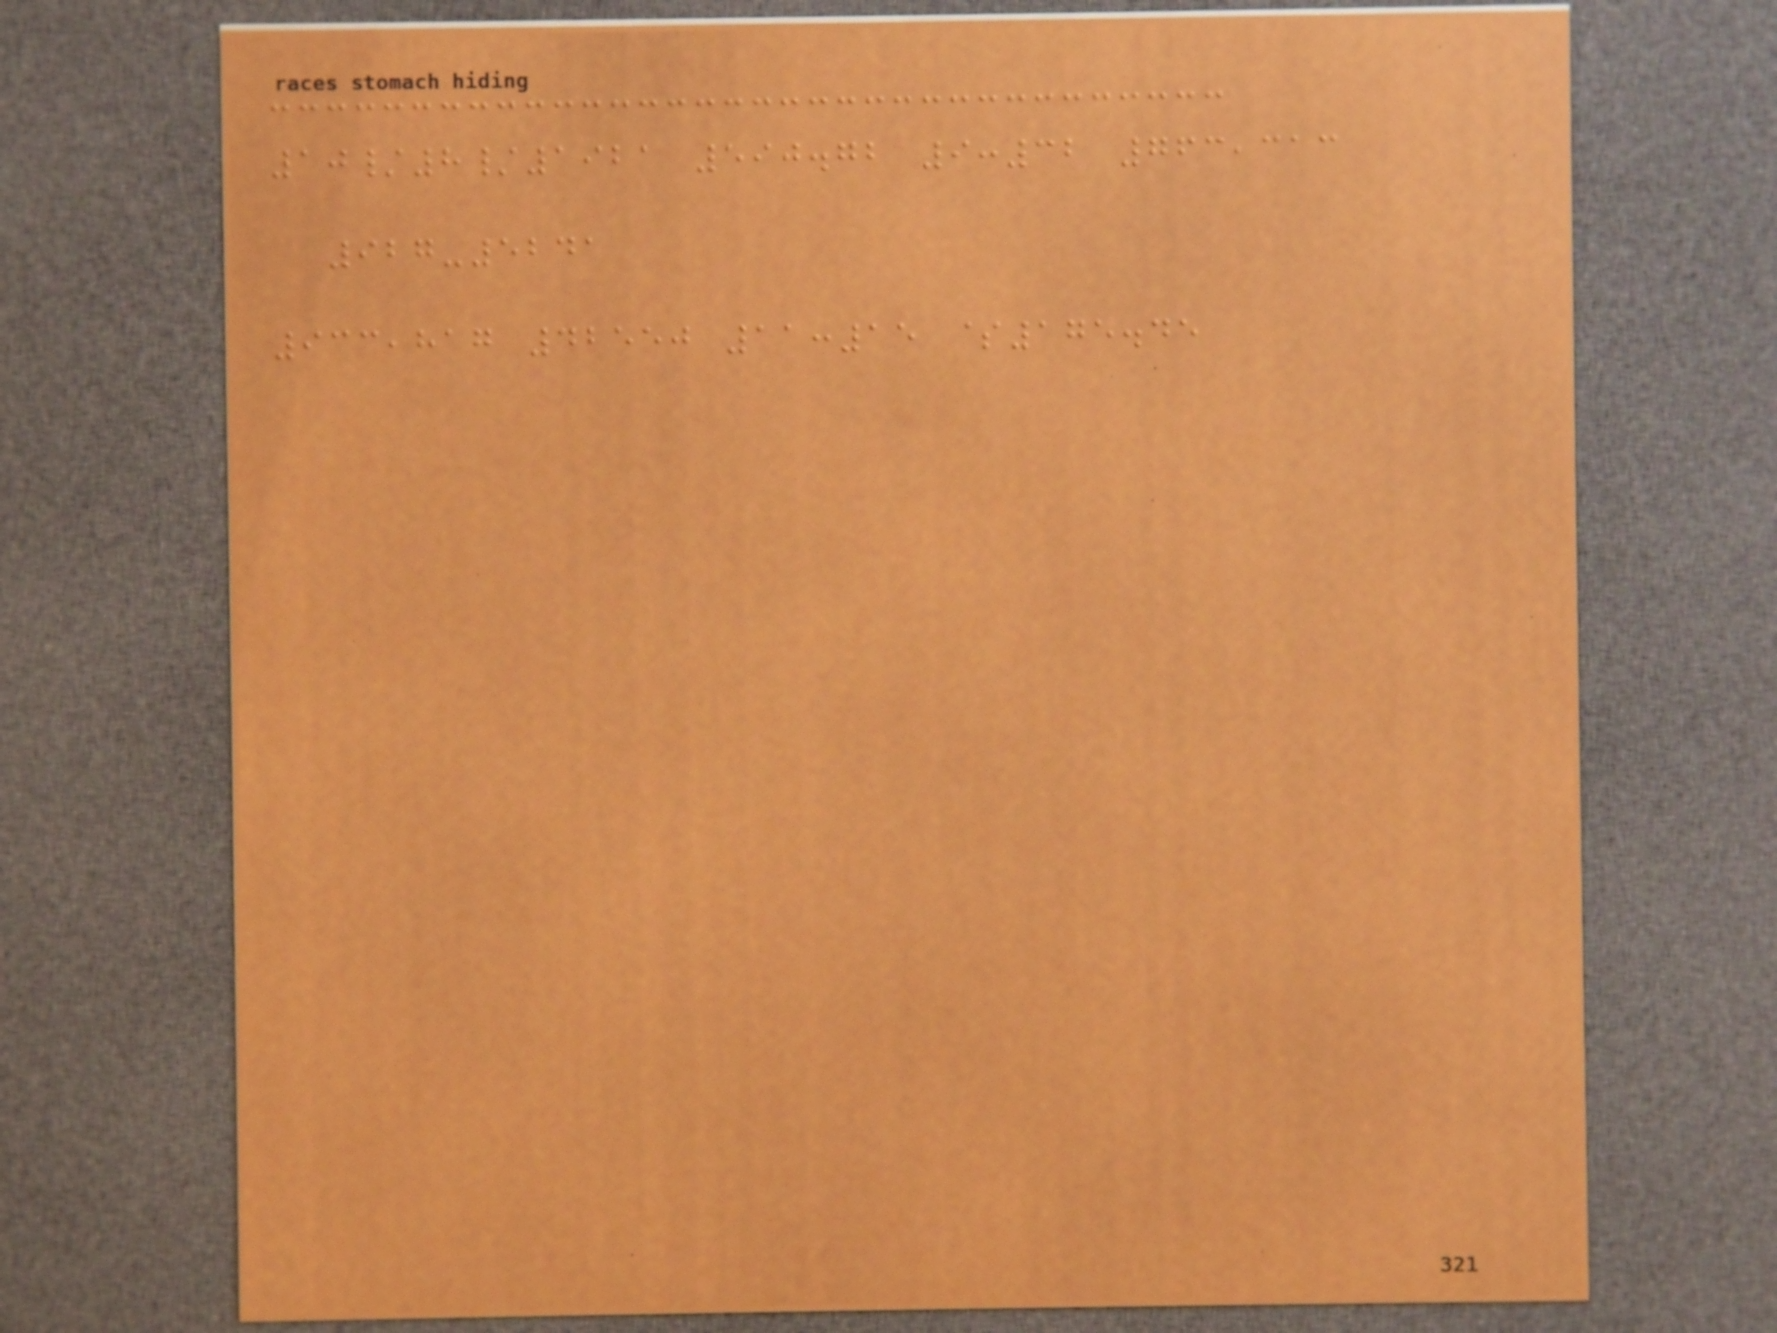10/8/1921 590.72 9:32 763,313
927-5241
933,817 42550 11:15 $175.45
